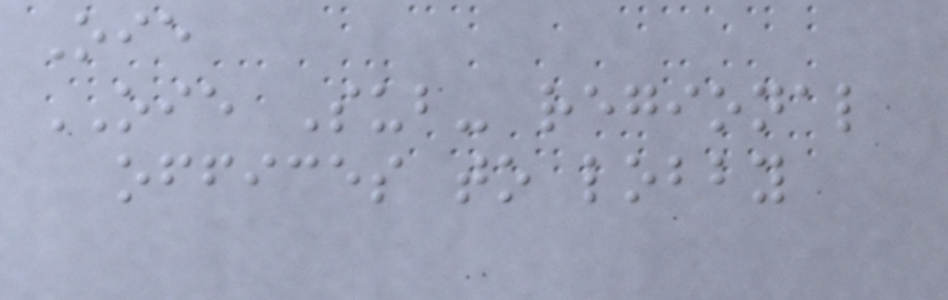Oie
OIE Sub- regional
offices to lobby
